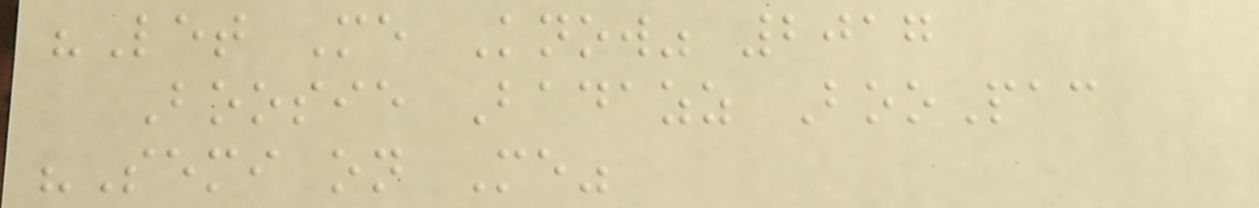"Let Me Know" 2017
Boosie Badazz BooPac
"Semi on Me"
